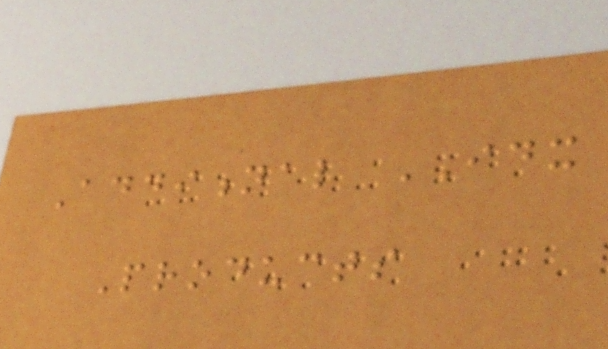Additional IDX
Products
